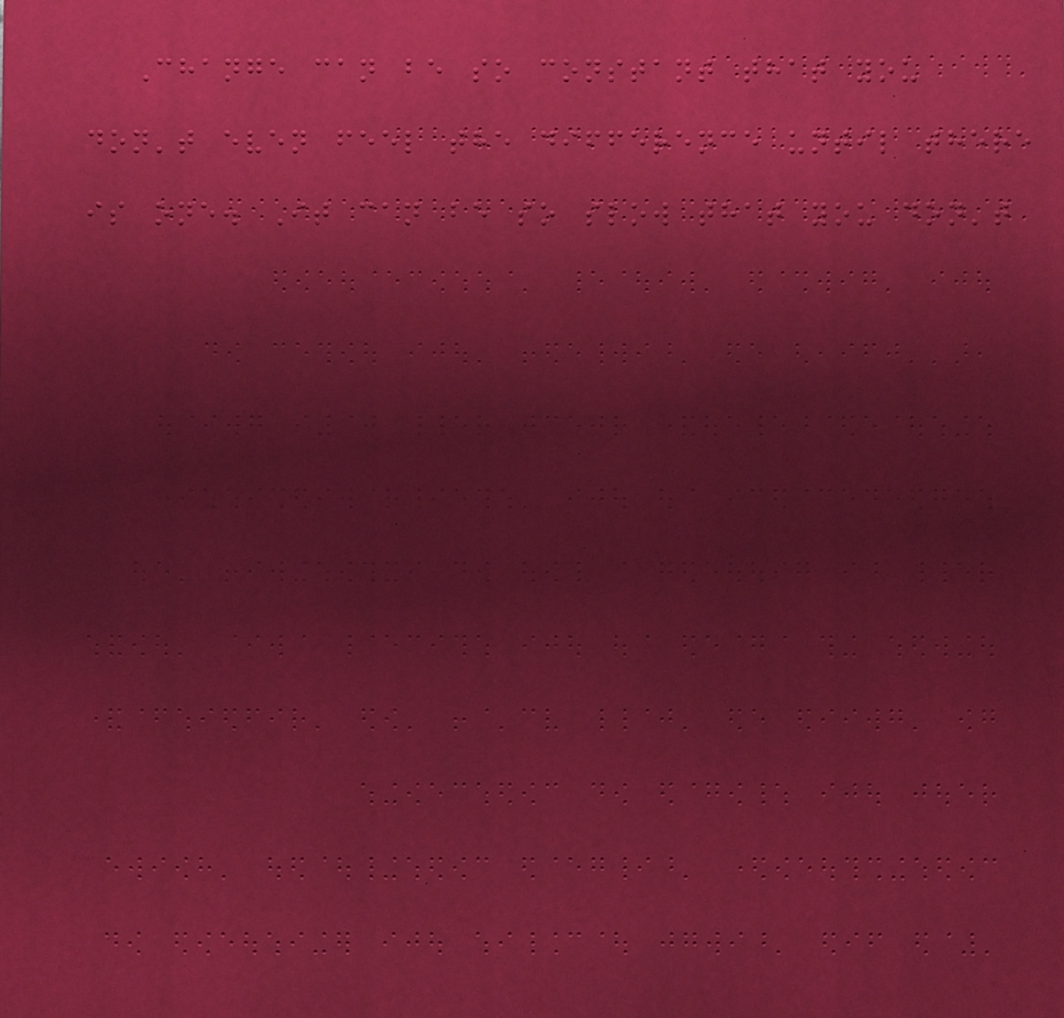Change can be so constant that you
don't even feel the difference until there
is one. It can be so slow that you don't
